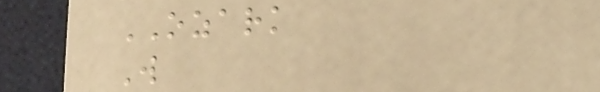OZARK
W
